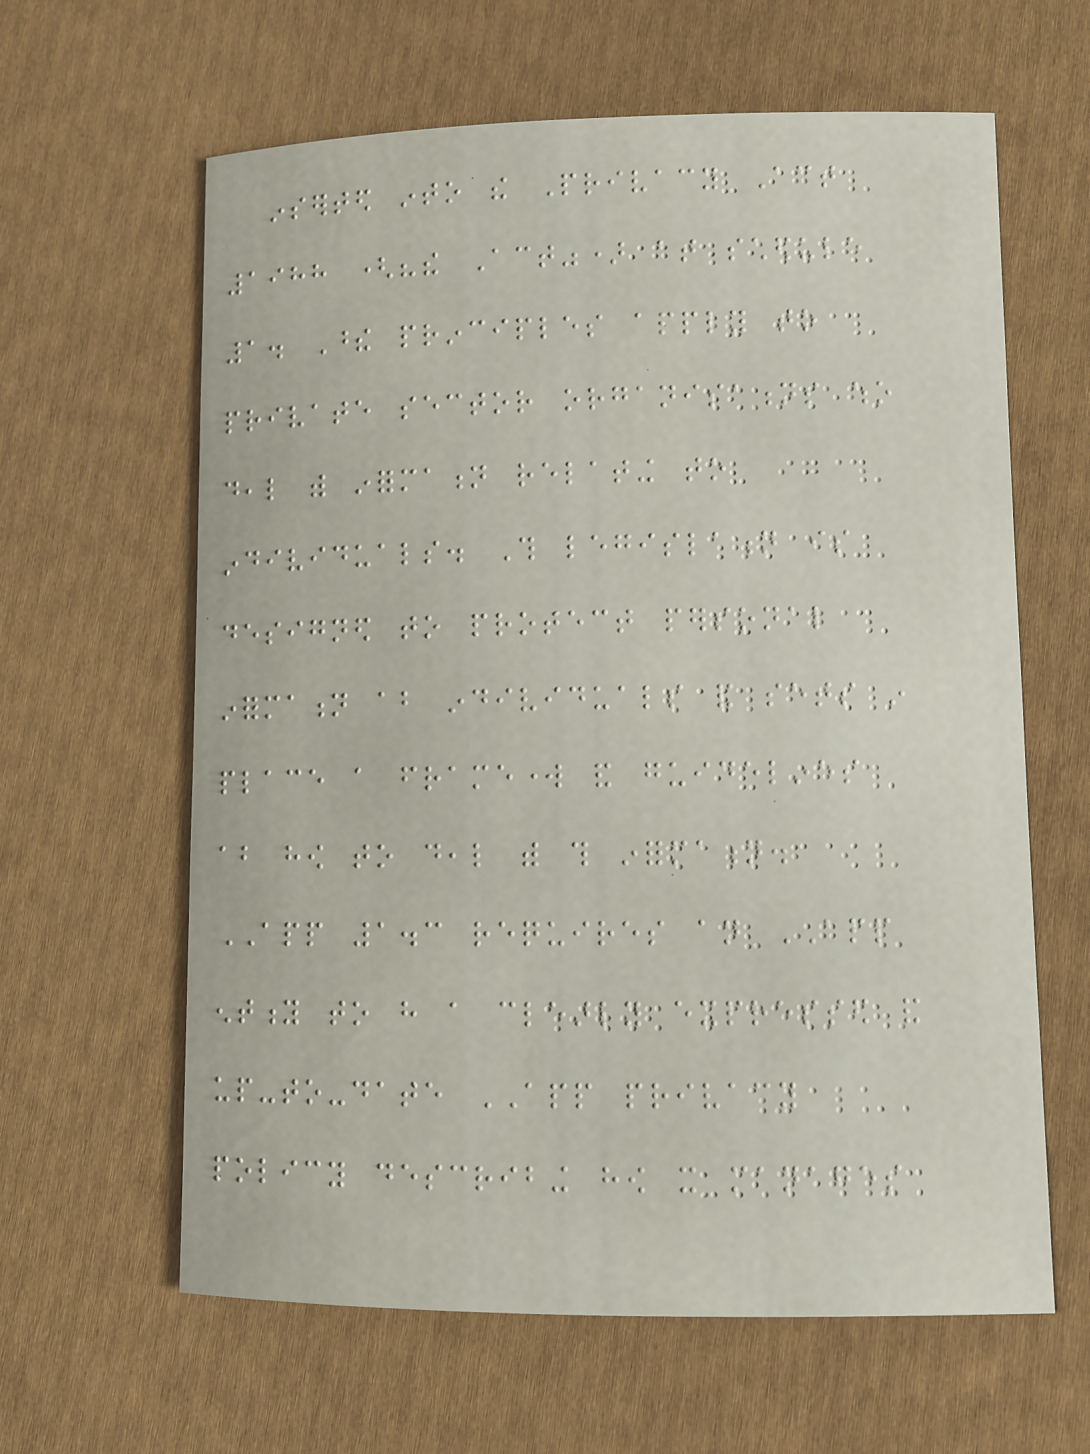inserted into the Privacy Act
1988 ("the Act") at schedule
1. These principles apply to
private sector organisations who
deal with information relating to
individuals. This legislation is
designed to protect personal
information about individuals and sets in
place a framework and guidelines
about how to deal with this information.
APP 1.3 requires an APP
entity to have a clearly expressed and
up-to-date APP privacy
policy describing how it manages
